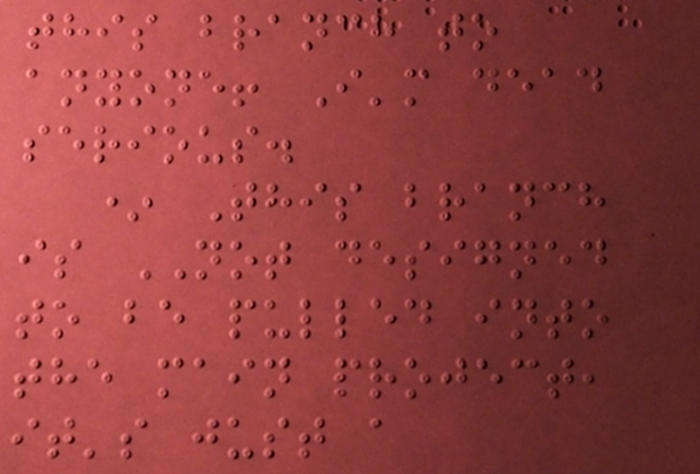this branch to
anyone! I'm dead
serious.
* This branch
is NOT designed
to be pulled into
the main project,
it's just a
